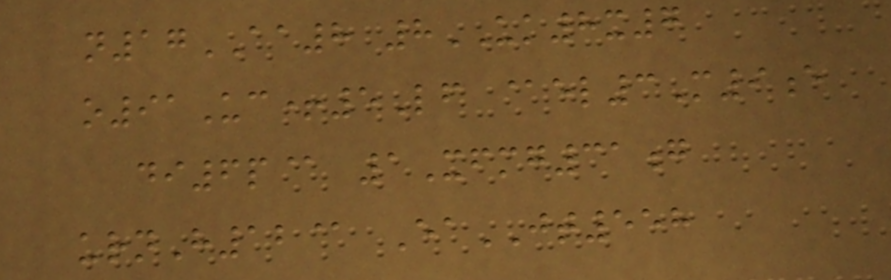n17AA8 8UK8x7
o91Uc+5Lf @el3M9e
di6p@ 1Xfmg31g
urnH12@ EaJT558
